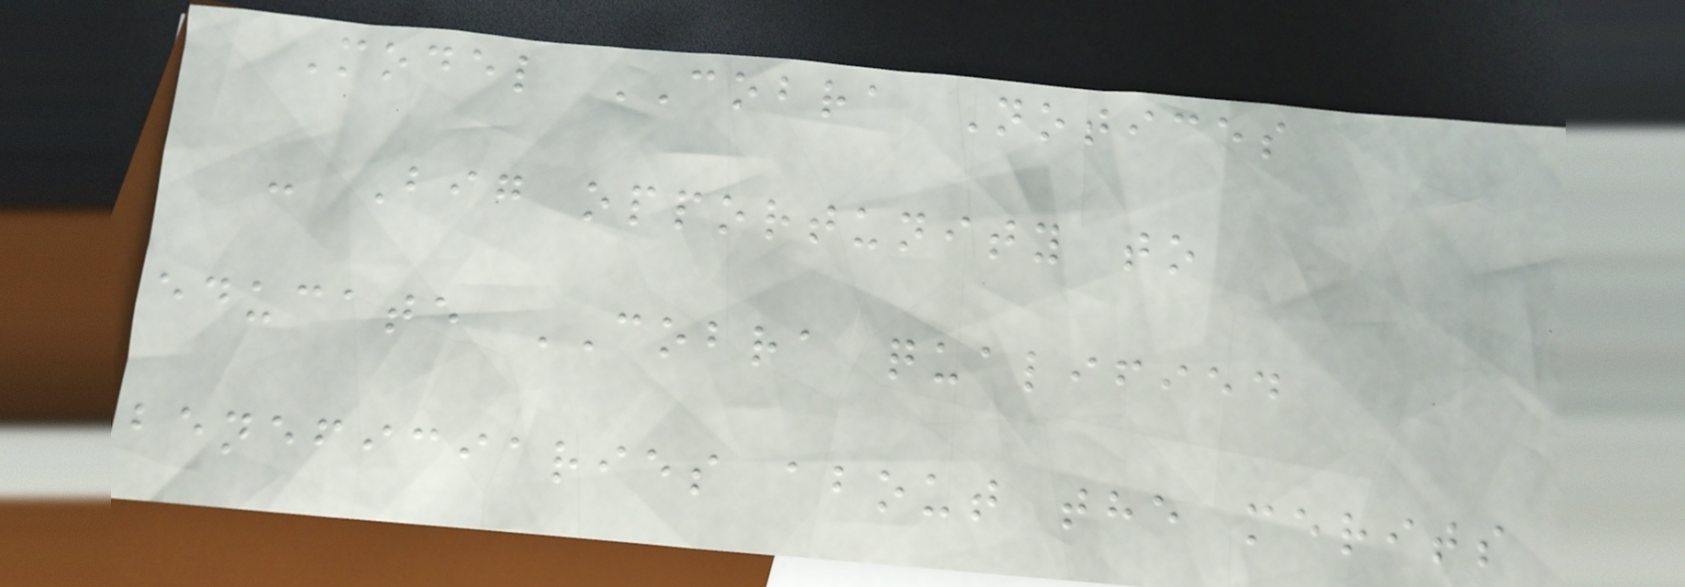Model COBRA Notices
- Big opportunity to
educate COBRA qualified
beneficiaries about the merits
